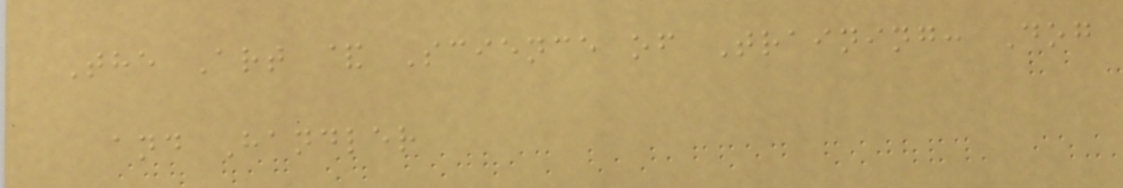The Art & Science of Training: Dog
and Handler
